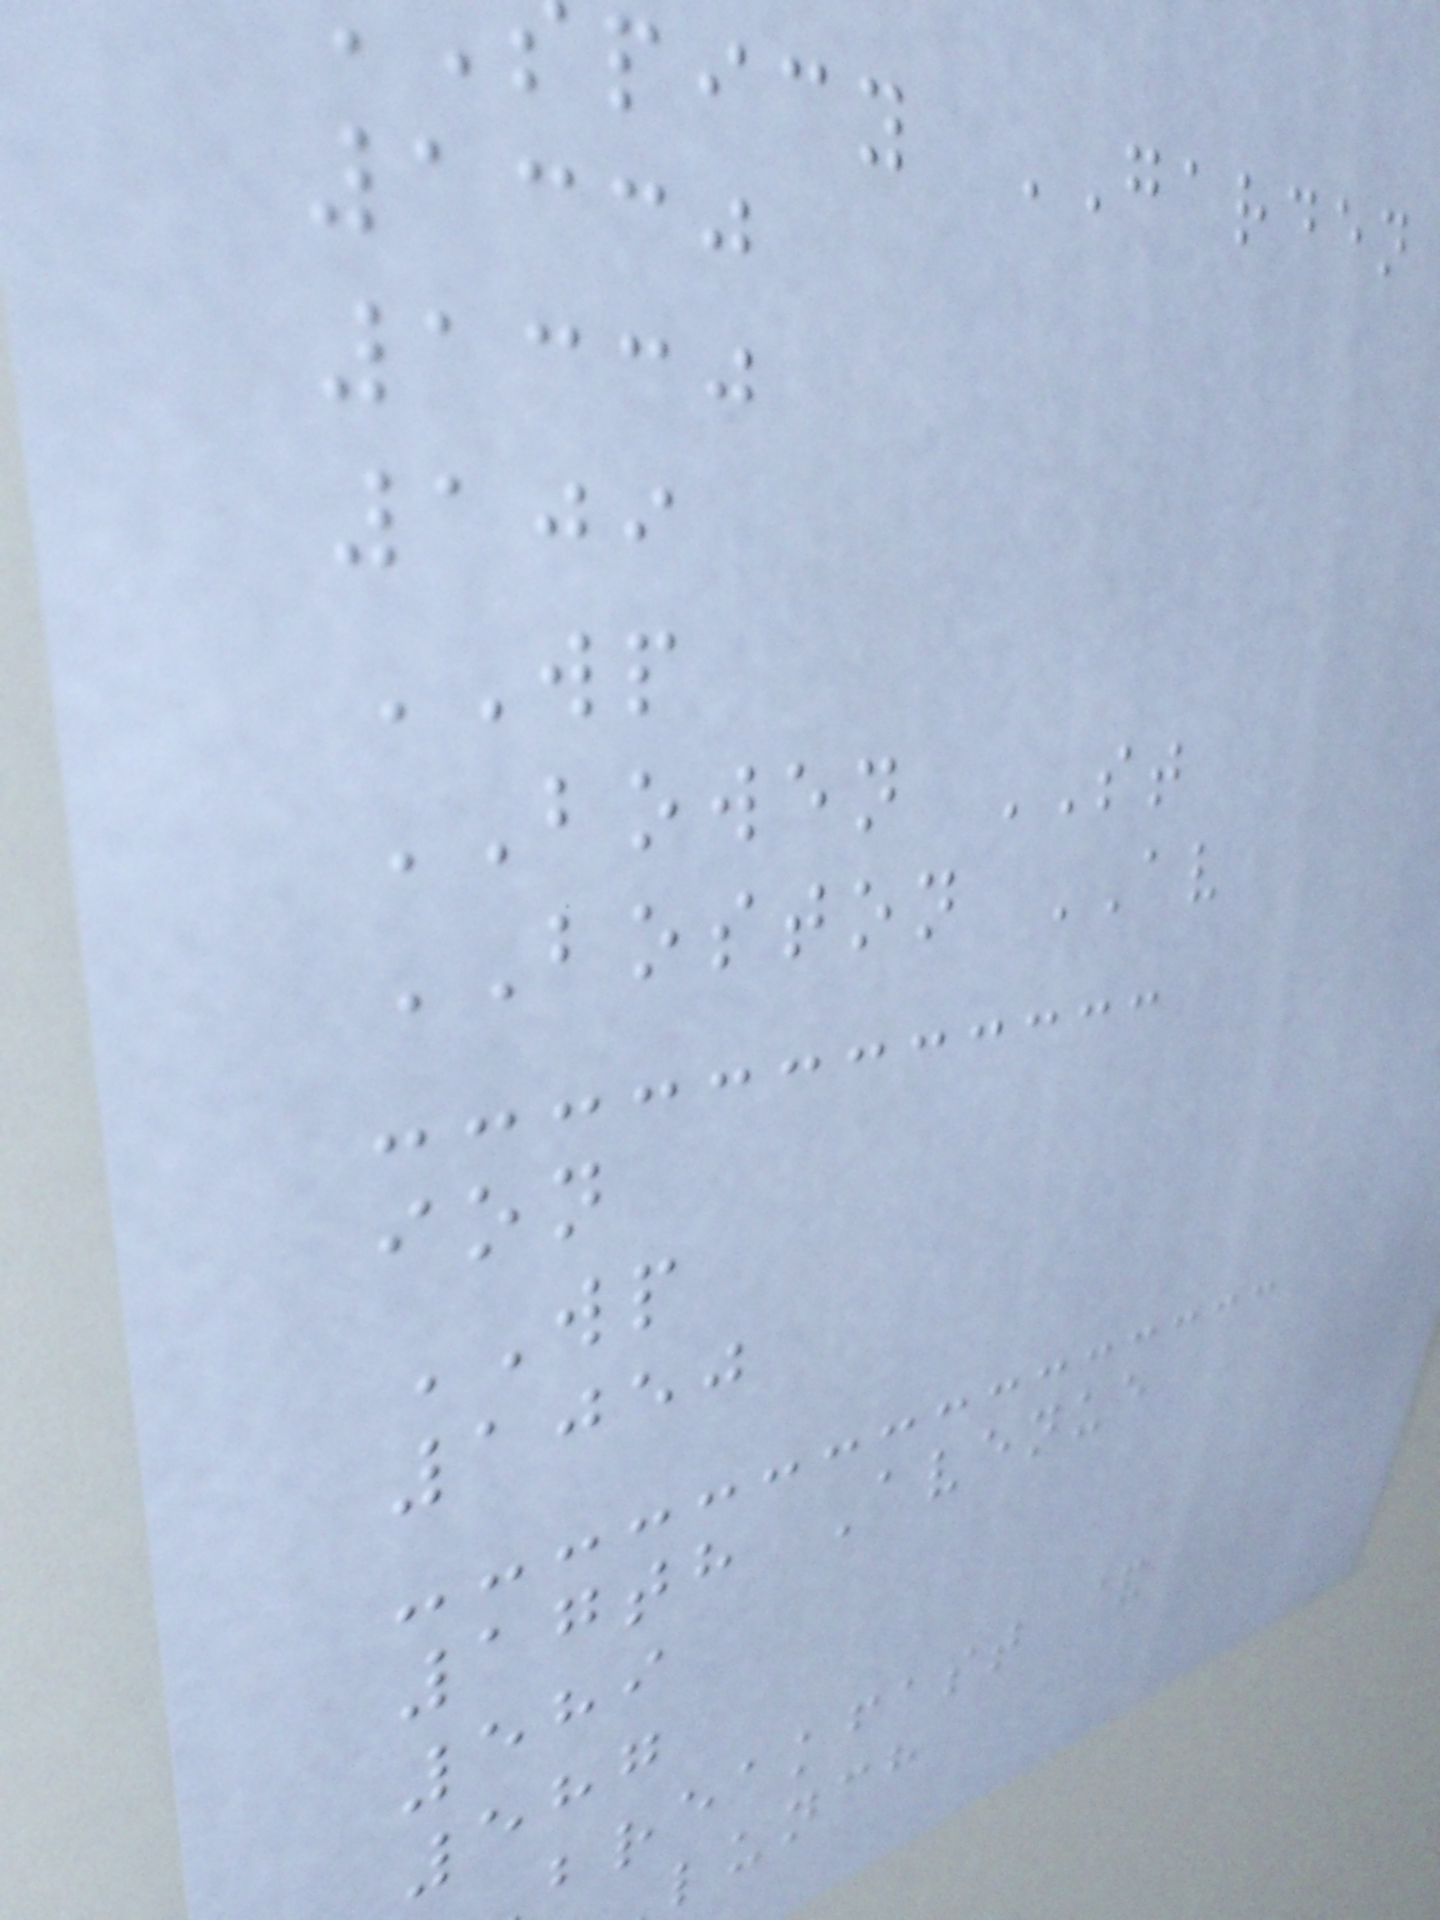picy GARDEN
1330
1330
109
WP
BOWEN ST
BOSTON AV
ion
WP
1050
17th Avenue
589
587
breakfast &
lunch
